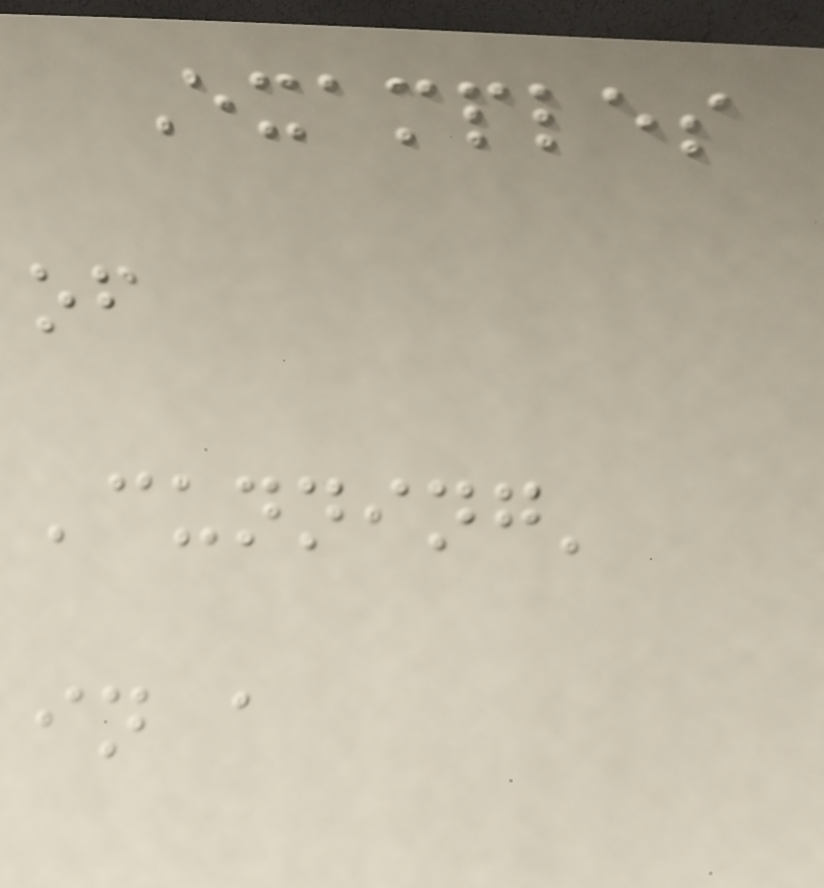Examples
of
'cunning'
in a
